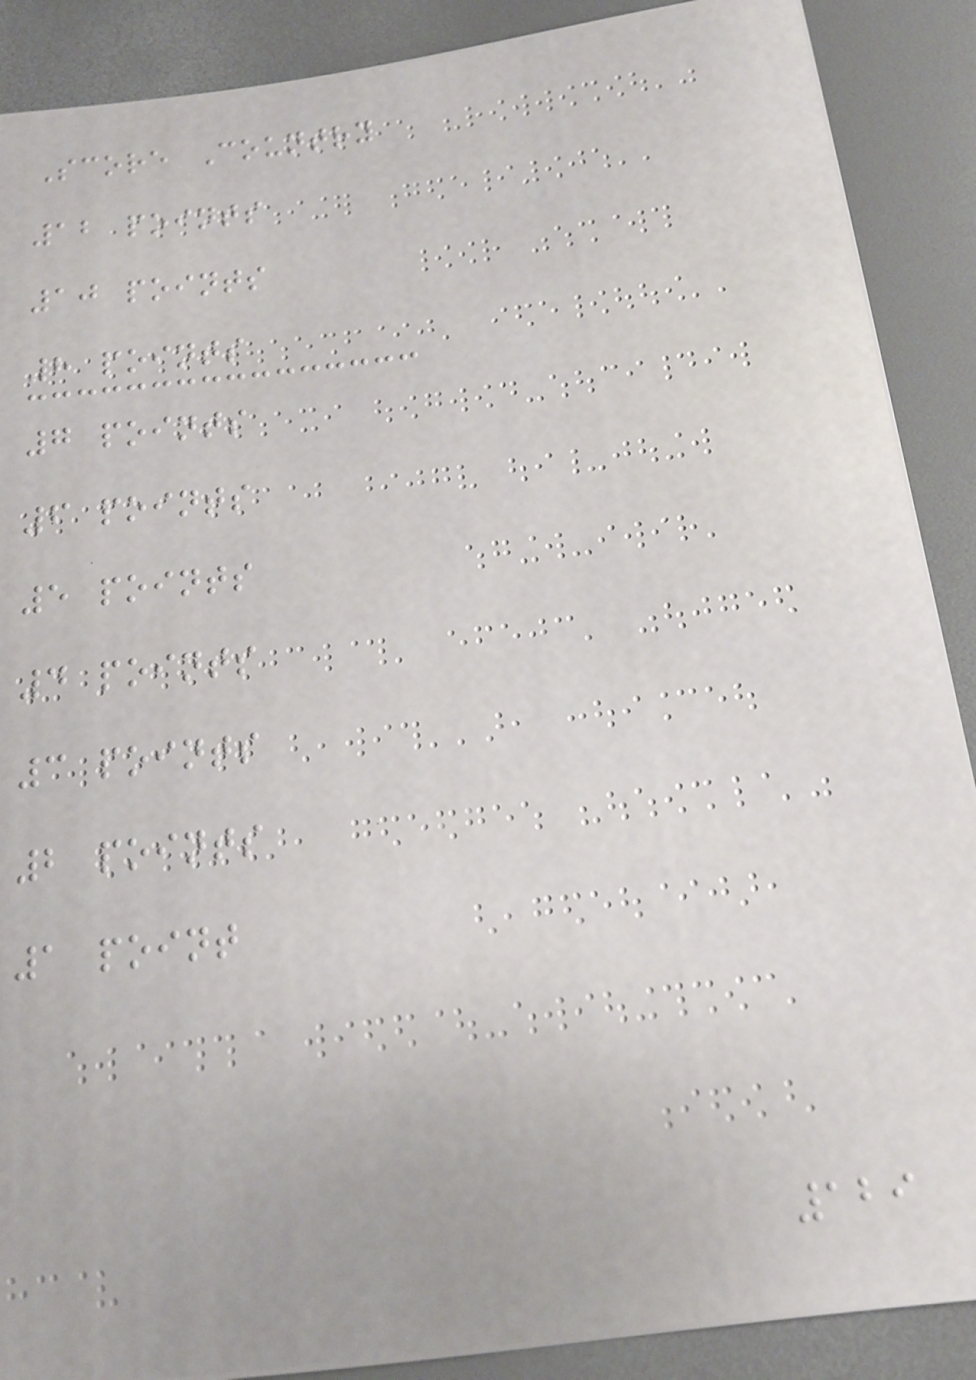Score Country
12 points
10 points
8 points
7 points
6 points
5 points
4 points
3 points
2 points
1 point
129
